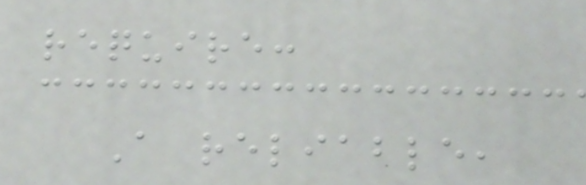require:
A reliable,
